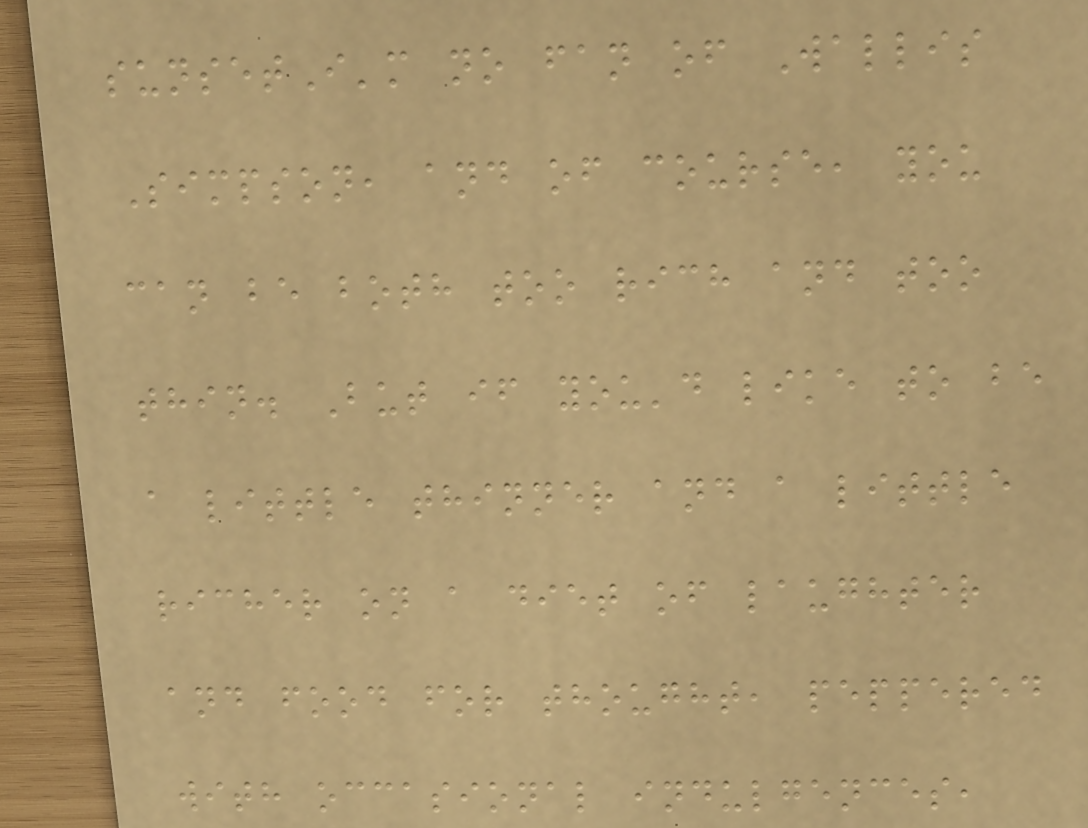sunsetI'm no fan of Wallis
Simpson, and of course, you
can be both too rich and too
thin. But if you'd like to be
a little thinner and a little
richer on a diet of laughter
and food for thought, peppered
with occasional indulgences,
